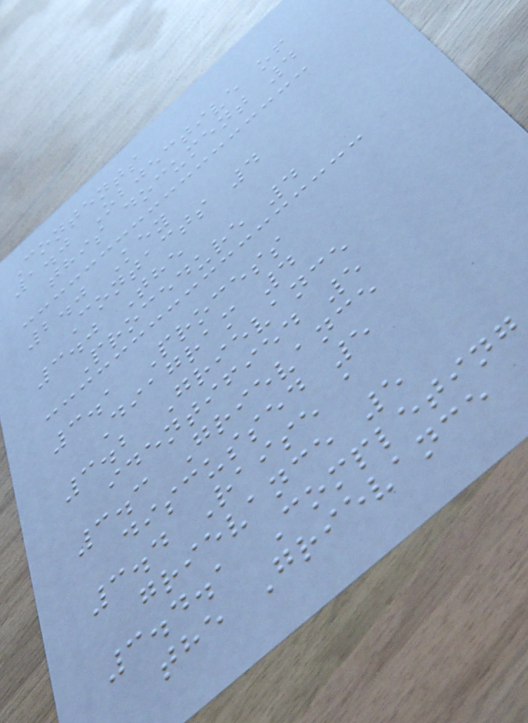Contents
1.0 Objective of
this document 4
2.0 Key
Contacts 4
3.0 The
Procedure 4
3.1 Process
Diagram 4
3.2 Grievance
identified 5
3.3 Grievance
discussed 5
3.4 Raise a
grievance 5
3.4.1 Completing
the Grievance
